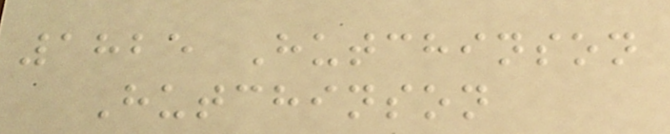1825 Hutchinson
Hutchinson
